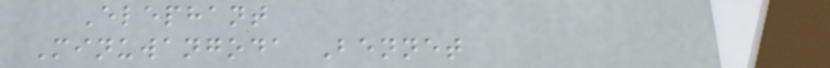Elephant
Minuwangoda Bennet
